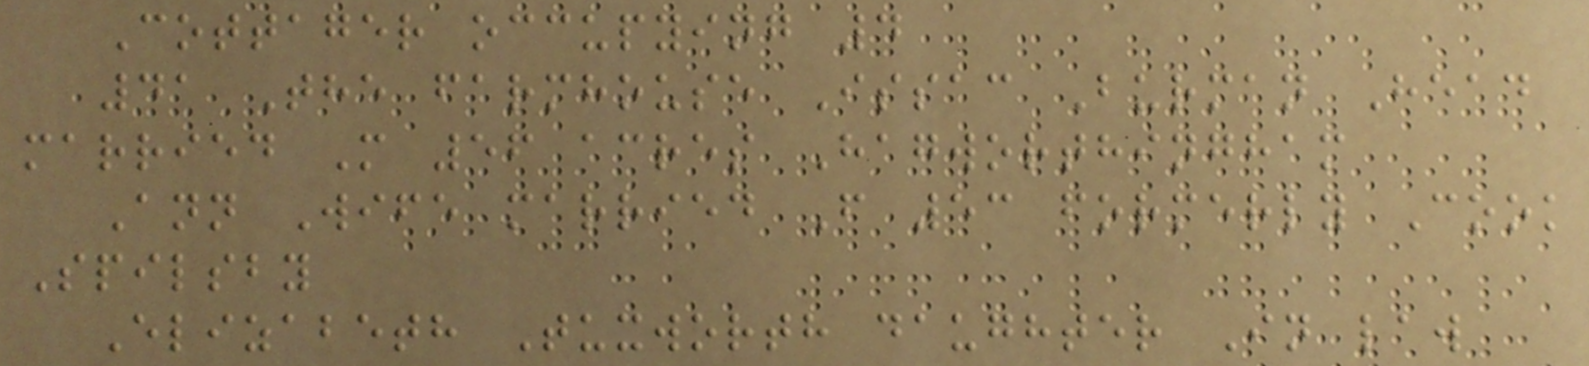Cottager occupying 4
41 The farmhouse Issac Burman Head
married M 56 acres Hagworthingham
Ann Wife married F 53 formerly Cook
Spilsby
Elizabeth Tuxworth daughter In law
